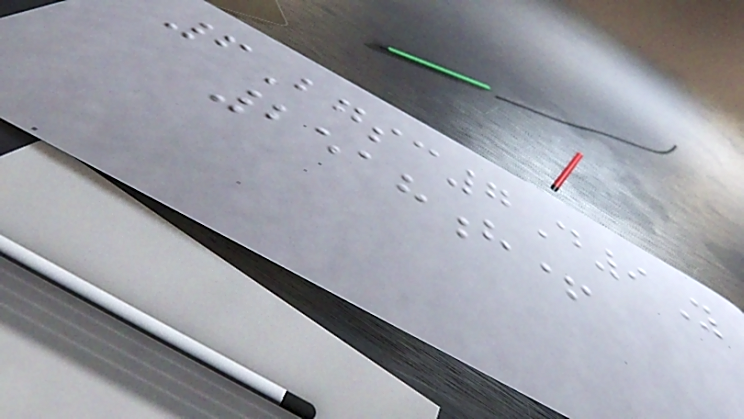6Bgsc7D9Y
2518h+
